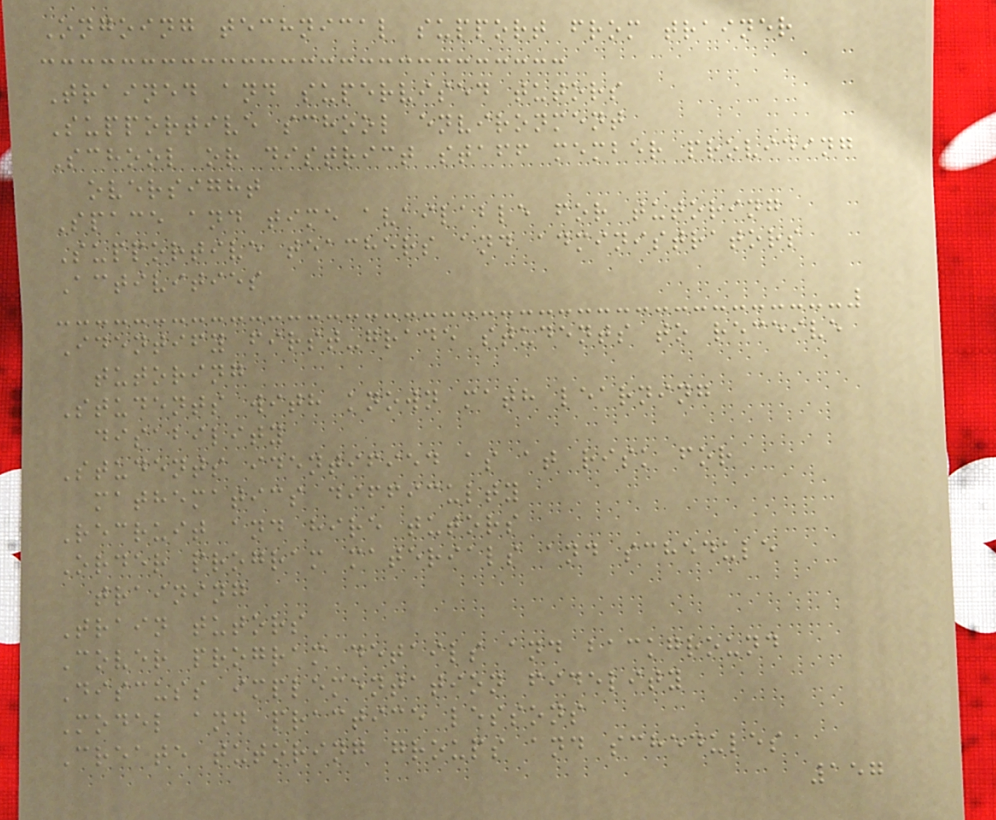Ongoing technical support from trainer
Trained and supervised tutors
Supportive school environment
School or district staff member providing
oversight
Space and time available for tutoring
Supportive teachers and administrators
Activities
Identify first-grade students to receive
tutoring
Students with known math learning
disability
Students identified as at risk for
mathematics difficulty
Recruit and hire tutors
Order program materials and schedule
training
Train tutors
Cover program details and background
Discuss implementation fidelity
Model and practice lessons
Create tutoring groups and schedules
157
